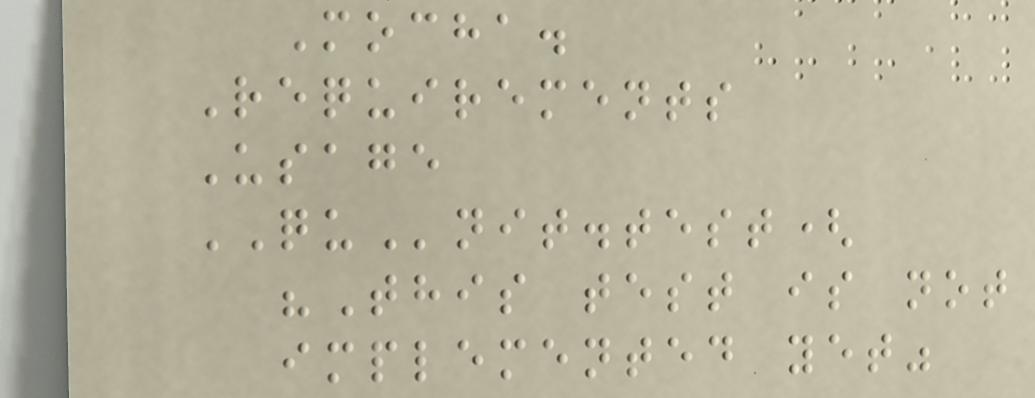Mocha.
Requirements
Usage
QUnit.test(
"This test is not
implemented yet"
